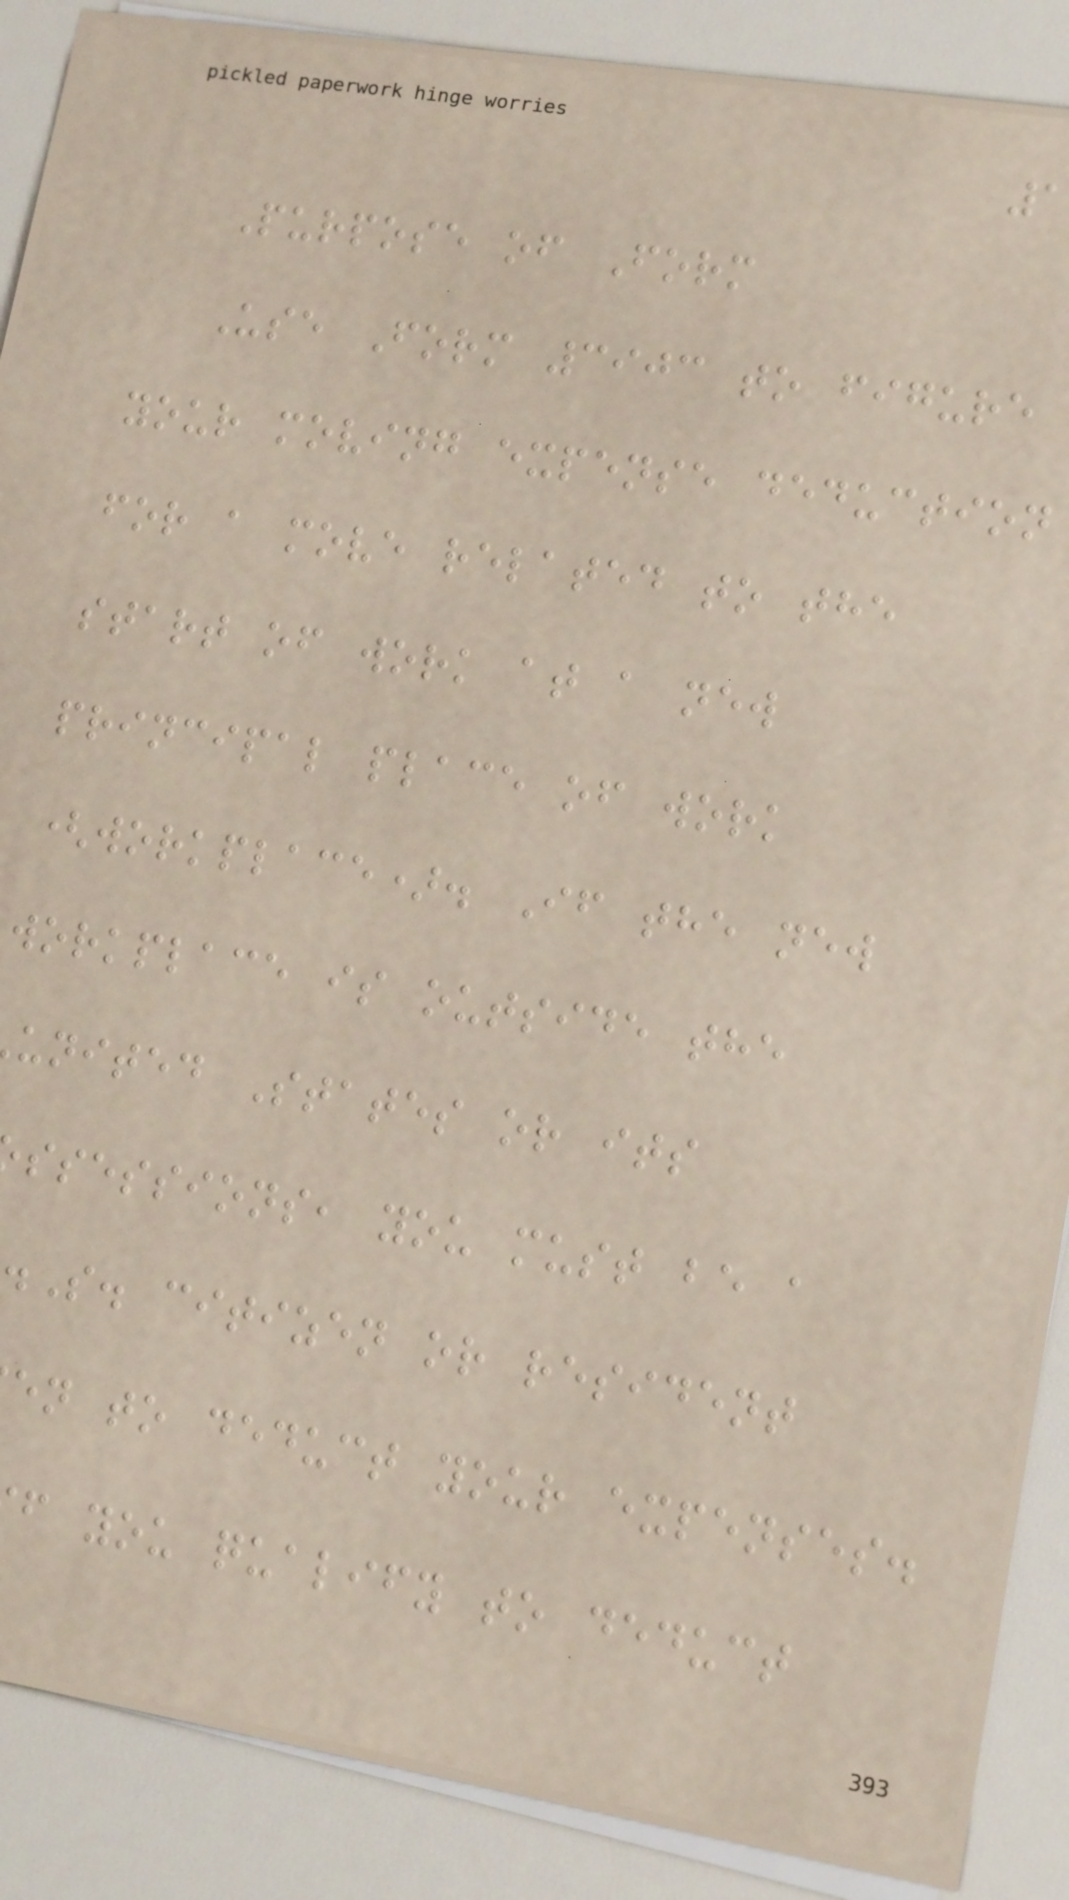Purpose of Form
Use Form 3903 to figure
your moving expense deduction
for a move related to the
start of work at a new
principal place of work
(workplace). If the new
workplace is outside the
united States or its
ssessions, you must be a
.S. citizen or resident
en to deduct your expenses.
f you qualify to deduct
